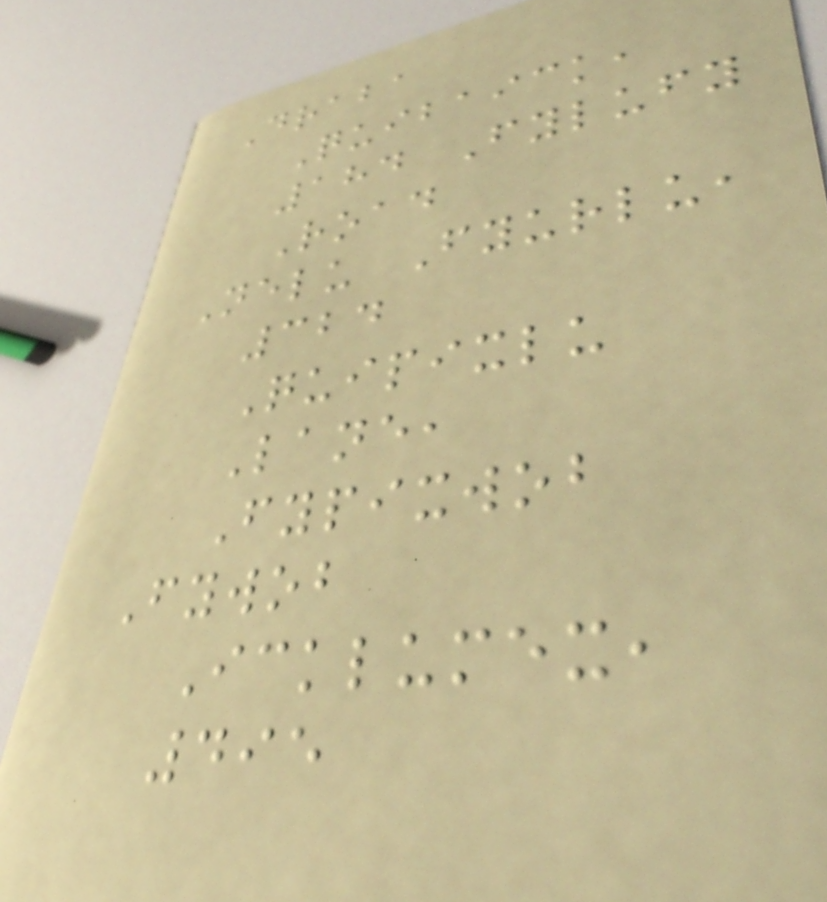Draba
Quibaick,
184 Fylufy
Road
Nelu Fyurlu,
324
Quipixlu
Lane,
Fypixwob
Fywob
Icklumex,
495
